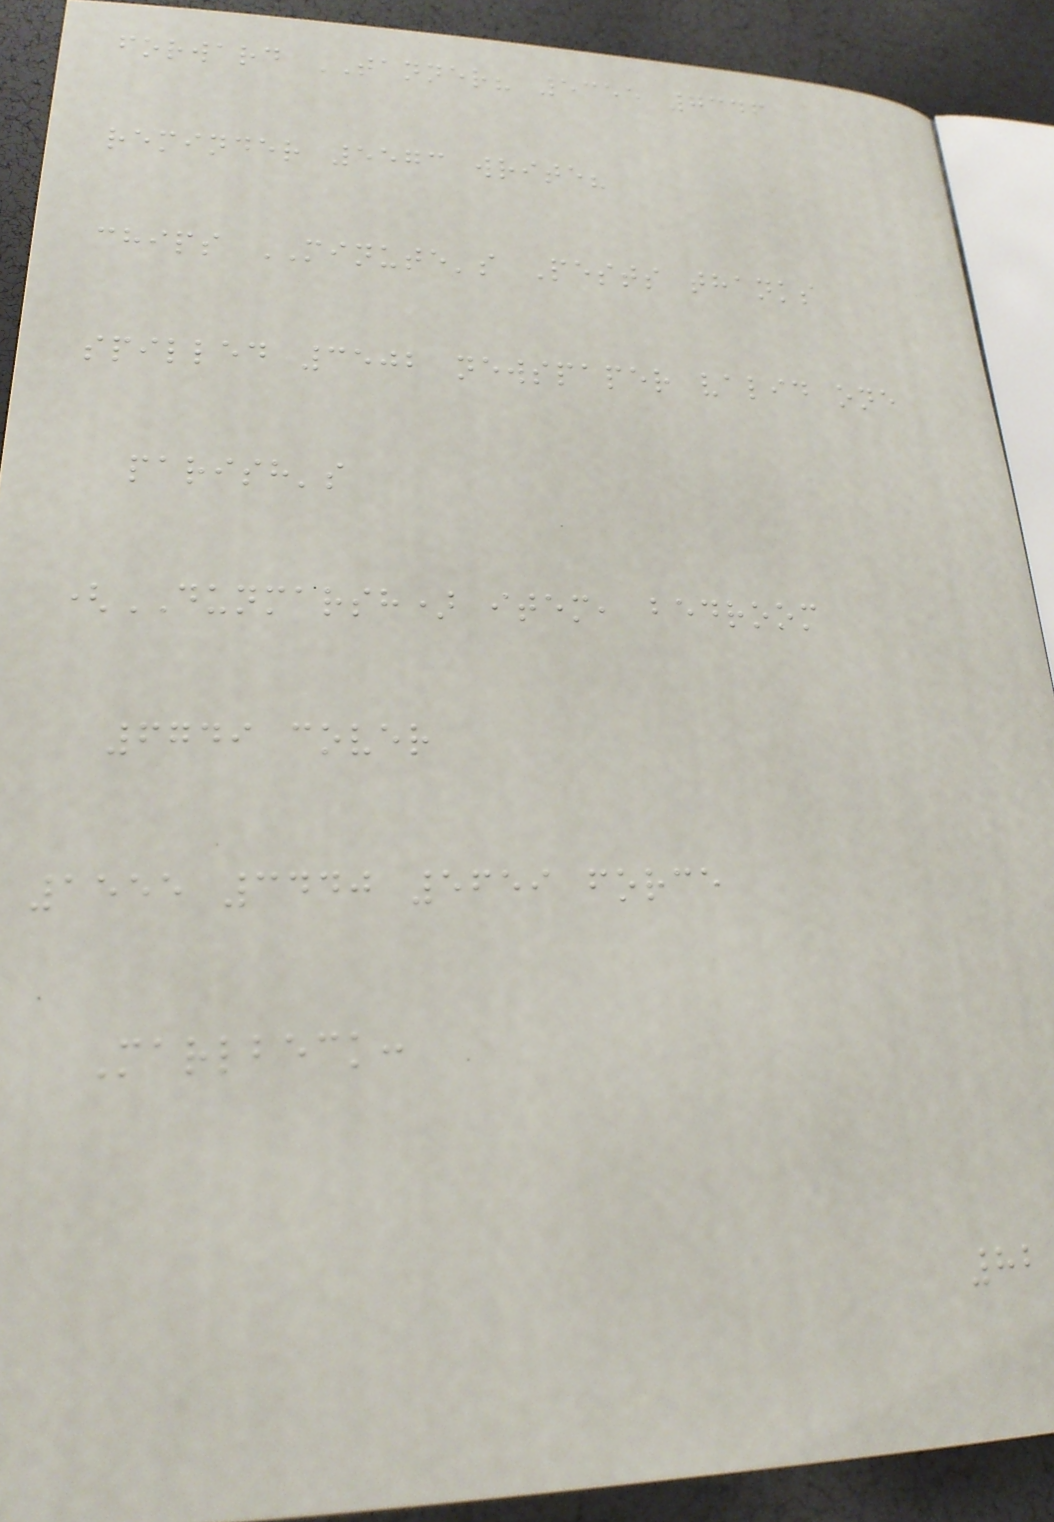forward TANNER? 5355 7346
reminder 5573 write?
chips MINUTE's Pests thanks
spilled 3502 newspaper valid one
parish's
(DUNMARSH) item, bedroom
6749 cover
1555 3440 5659 force
Marlbeck:
82
